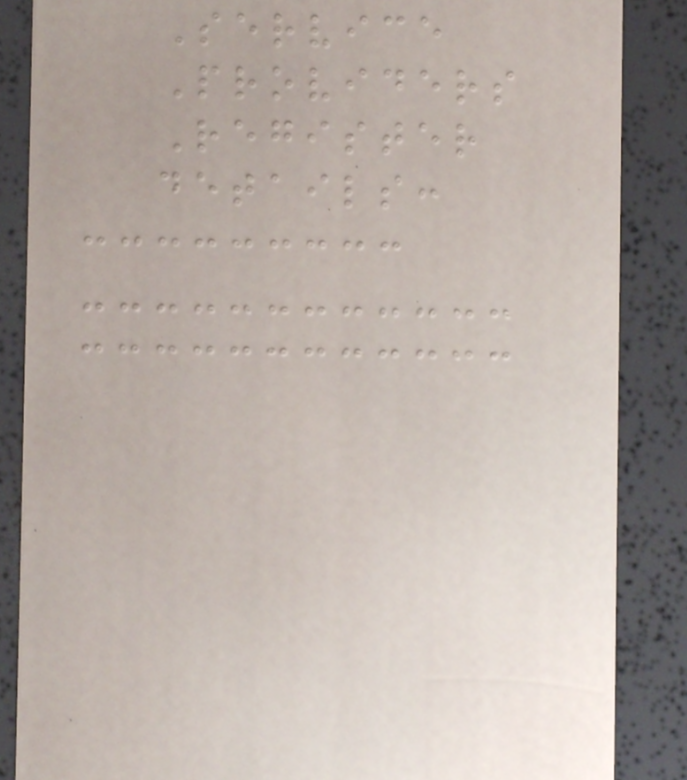Service
Providers
Register
details:
